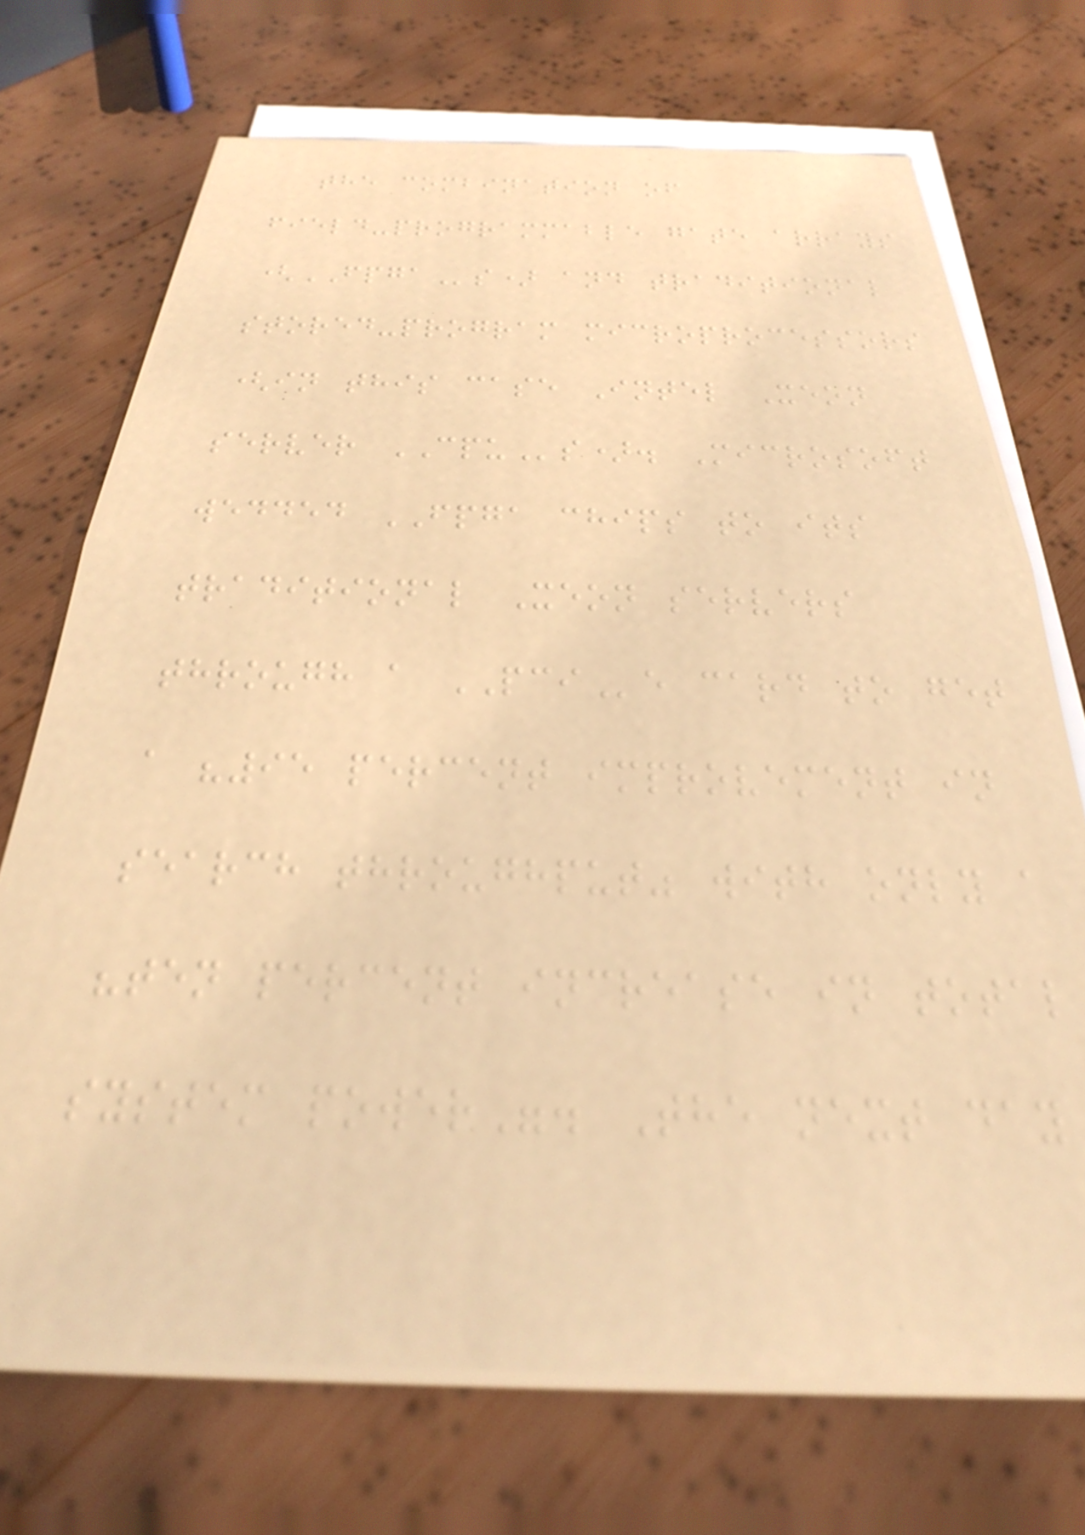the combination of
field-programmable gate arrays
(FPGAs) and traditional
stored-program microprocessors
(in this case Intel Xeon
server CPUs). Microsoft
wedded FPGA chips to its
traditional Xeon servers
through a PCIe card to get
a "95 percent improvement in
search throughput" with only a
"ten percent increase in total
system power". The next day
